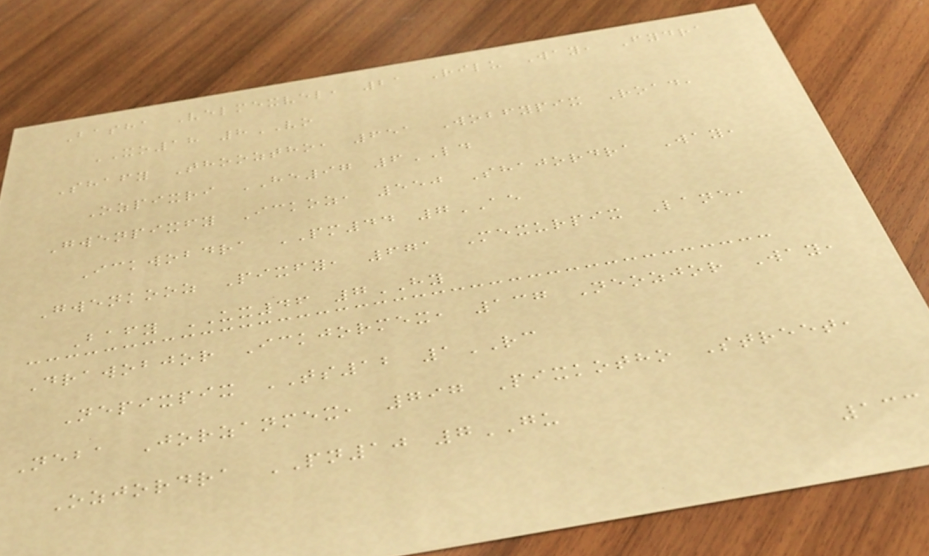Basha Velmexvel, 21 Rilu Way, Fydra
XO18 8VO
Shafy Thooztho, 651 Wobfypix Road,
Ozpixri HE97 6LD
Gwenpixfy Ickoz, 550 Shajordra Way,
Ickwobdra PM44 7AE
Gwenkooz Pixfy, 671 Mexurpix Lane,
Bafy UX46 7HY
Drawobjor Ickjormex, 137 Neozjor Way,
Nepixpix TS12 1RC
Neba Jorzanmex, 797 Pixkotho Street,
Ozjordra PN10 7GU
133
